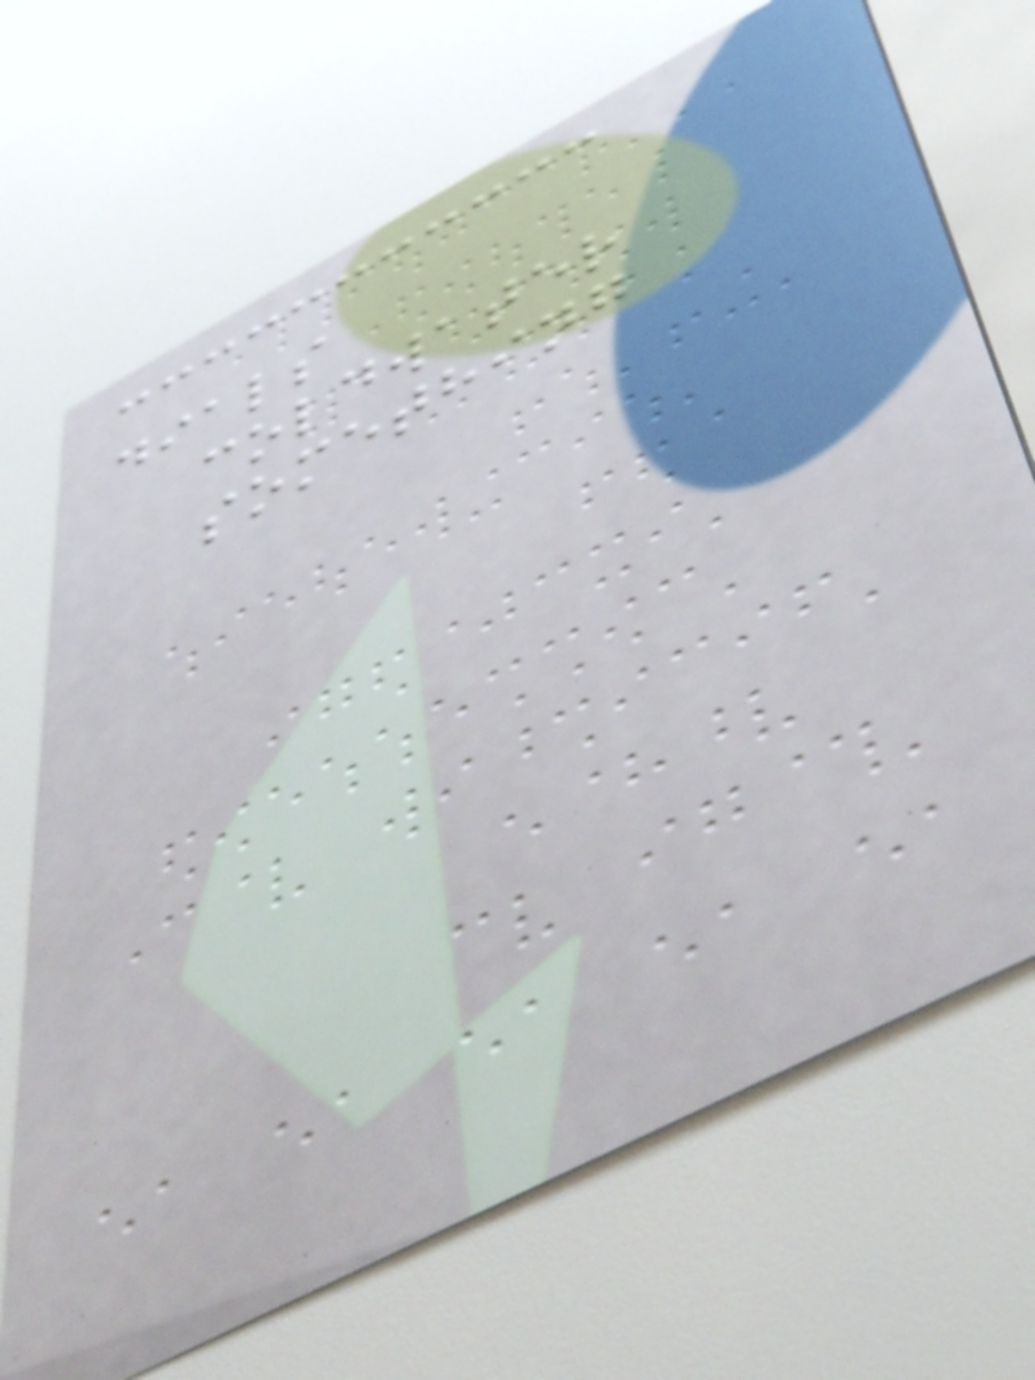dials
coldwater
something
